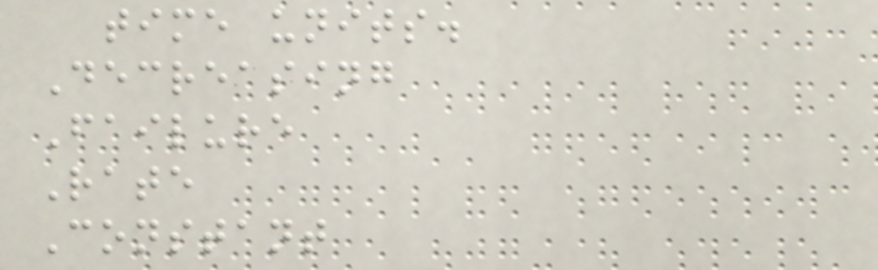time units.
Decreasing
Failure
Rate
Constant
